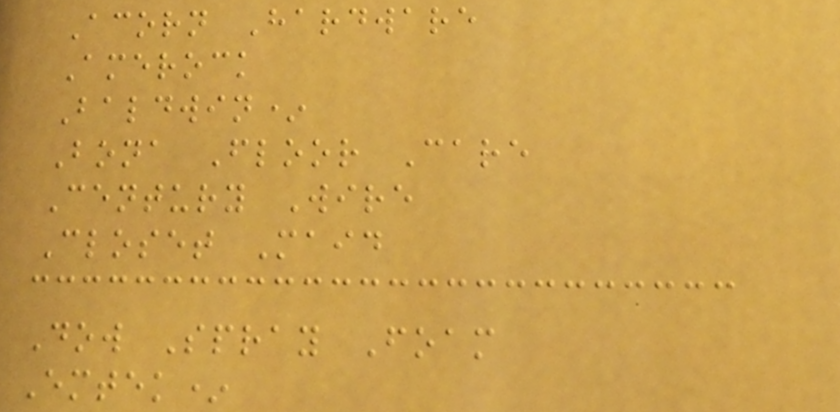Acorn Hardware
Amerock
Baldwin*
Bona Floor Care
Century Wire
Closet Maid
Dow Spray Foam
Emtek*
